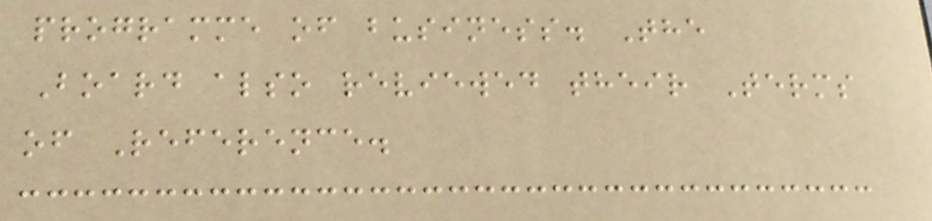programme of business. The
Board also reviewed their Terms
of Reference.
